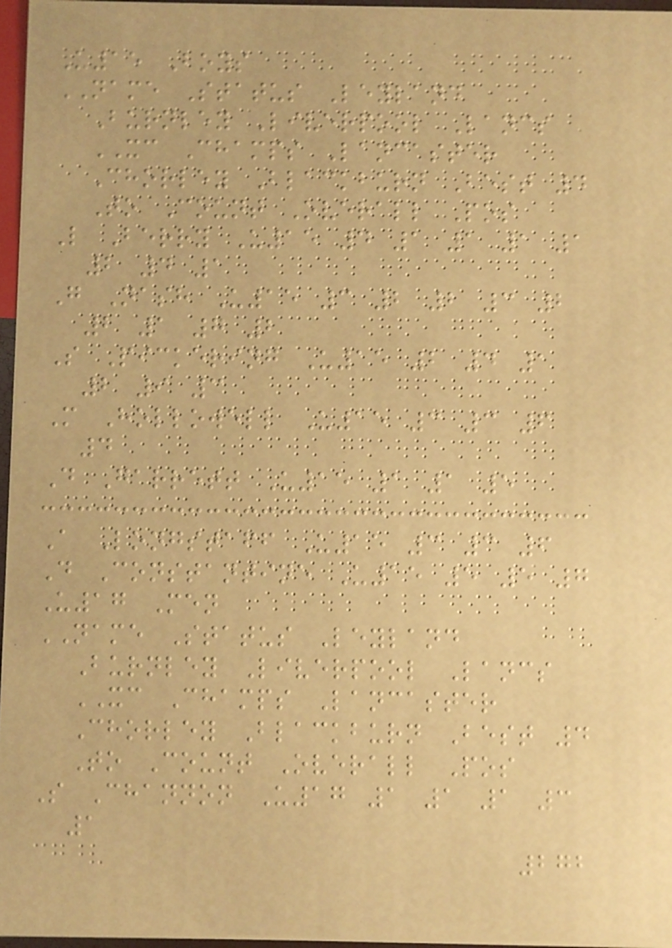U15 Boys
NAME Status Leyland
Burnley Liverpool Lancs
XC Champs Lancaster
Chorley Blackburn Best 4
To Count Overall Pos
L Berry U15 4 1 1 1 1
2 4 1
G Nash U15 3 2 2 3 2
2 1 7 2
S Pickering U15 2 4 1
2 9 3
M Hollowell U15 3 3 6
4
D Garrett U15 1 1 5
A Longstaff U15 3 3 6
D Constantine U15 5 5 7
U17 Men
NAME Status Leyland
Burnley Liverpool Lancs
XC Champs Lancaster
Chorley Blackburn Best 4
To Count Overall Pos
S Channon U17 1 1 1 3
1
272
